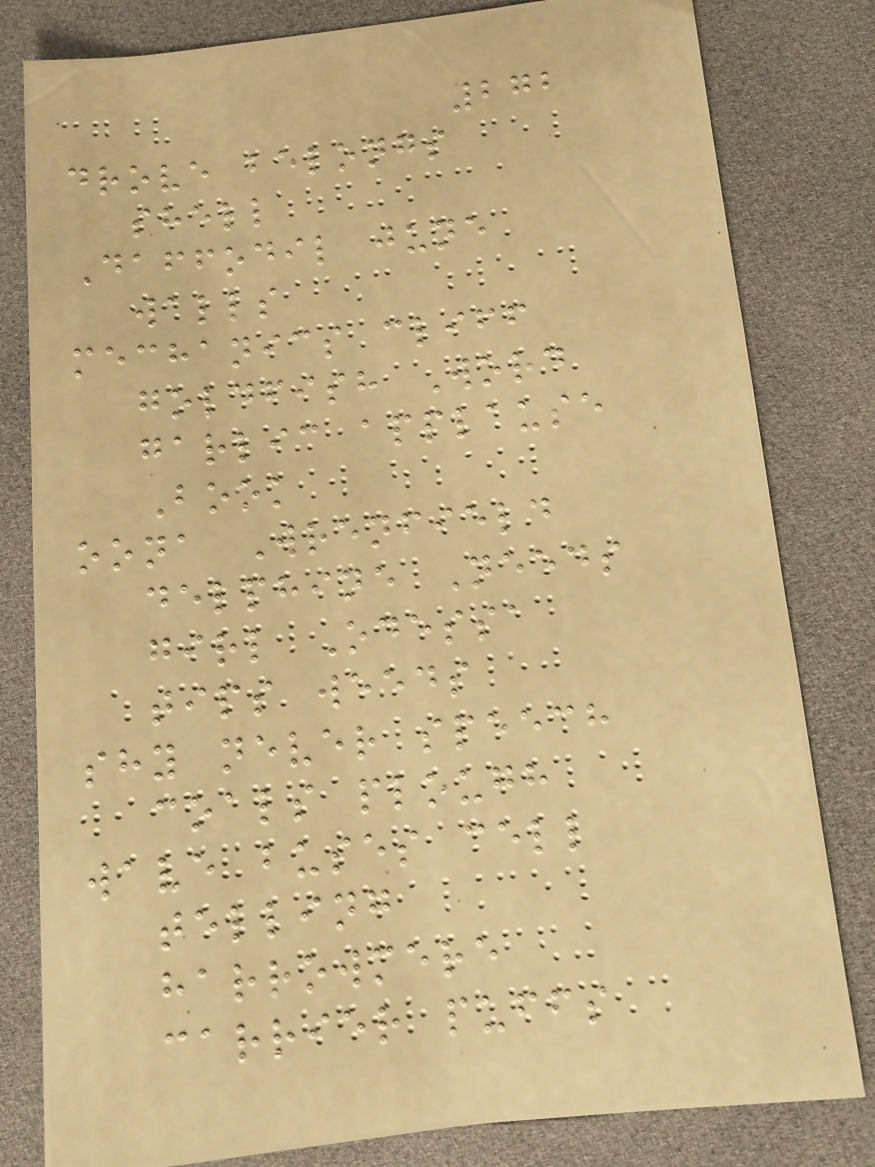272
drove belongs
shell
Daffodil june
walls
mechanics cliff
goldfish Word
garlic applause
Book
oona Wrenfield
delphine Needs
girl Odessa
tips weeds
shy never speech
coals plough
wave buses cell
telling
harrowmere
carrier puffs
